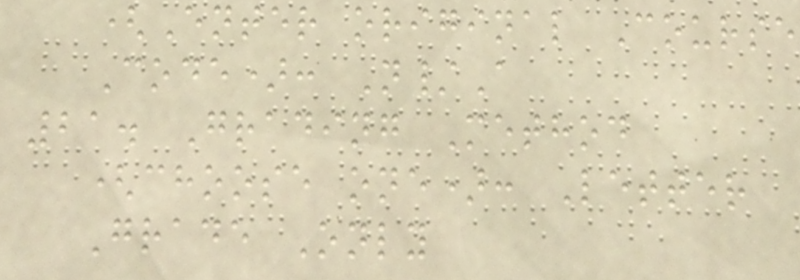(Enter original Course
Code): N/A
21. Grading Method
(choose one): Letter
Grade Only
